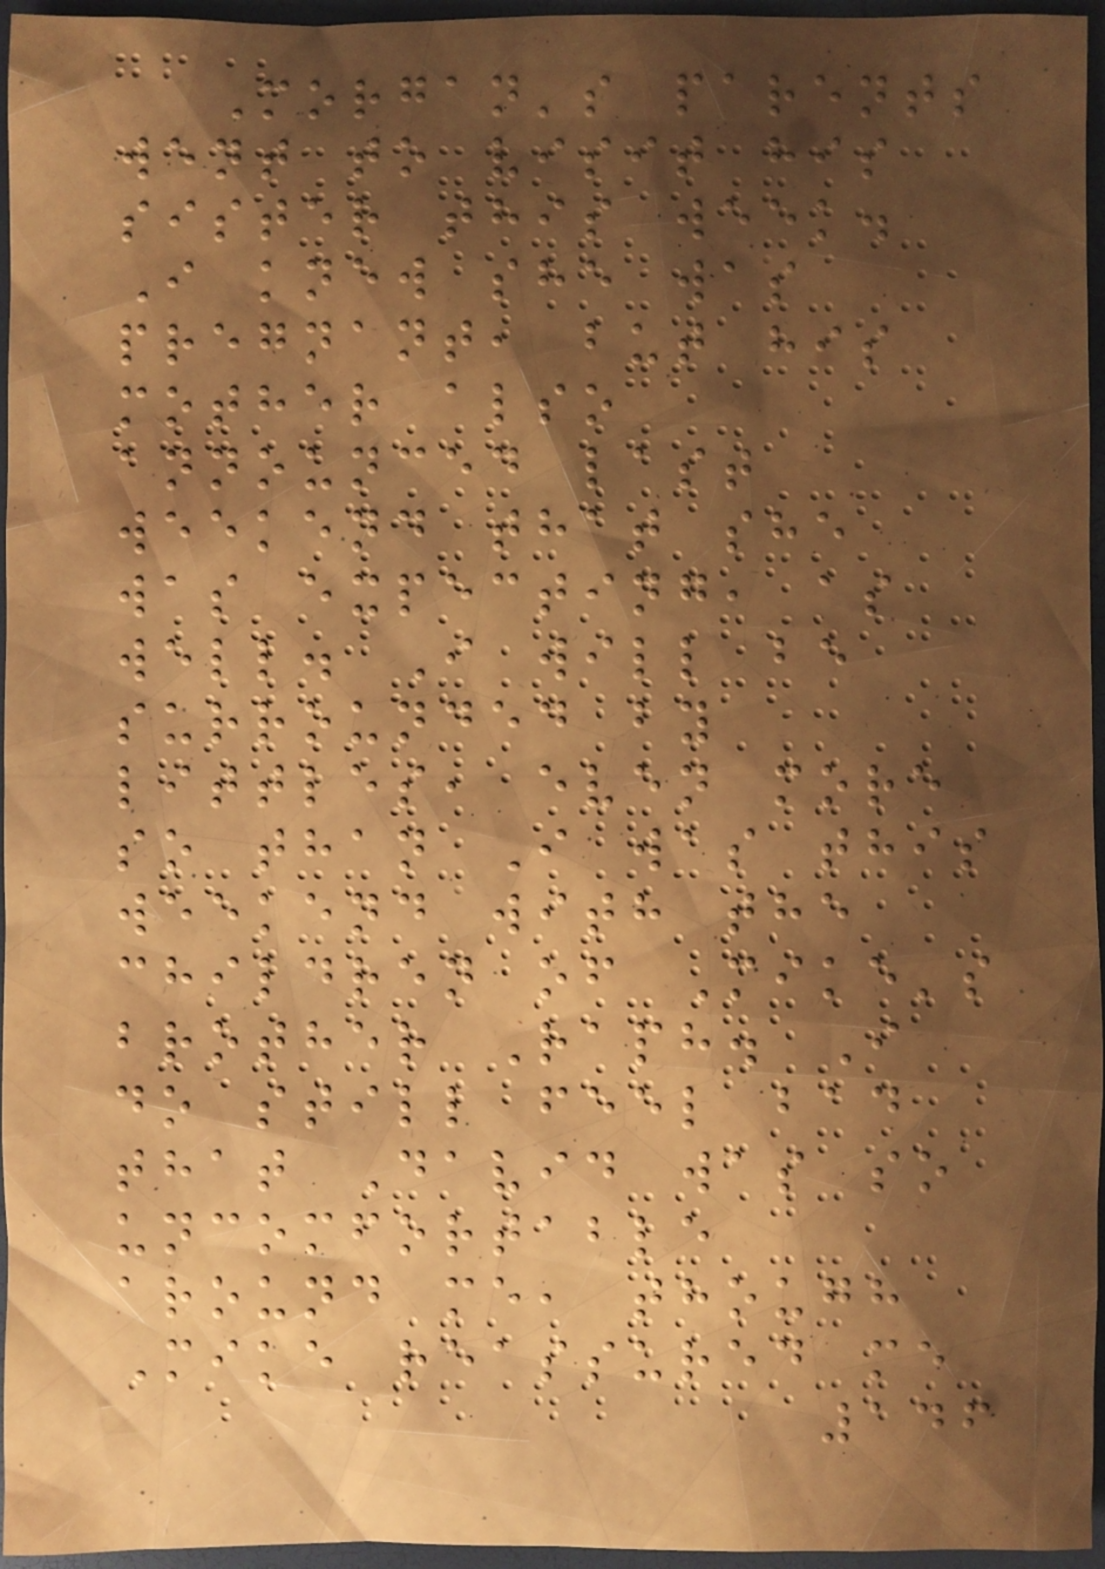Morgan's parents
went to visit his
sister this week.
I knew she was
pregnant, but his
mother also
announced last
weekend that she
was expecting, as
well. I will be
surrounded by
littles, even more
so than I was this
weekend with the
children of Mike's
brother Raph. I
do still feel bad
that David was so
uncomfortable
around me, though
Mike reassured me
146
